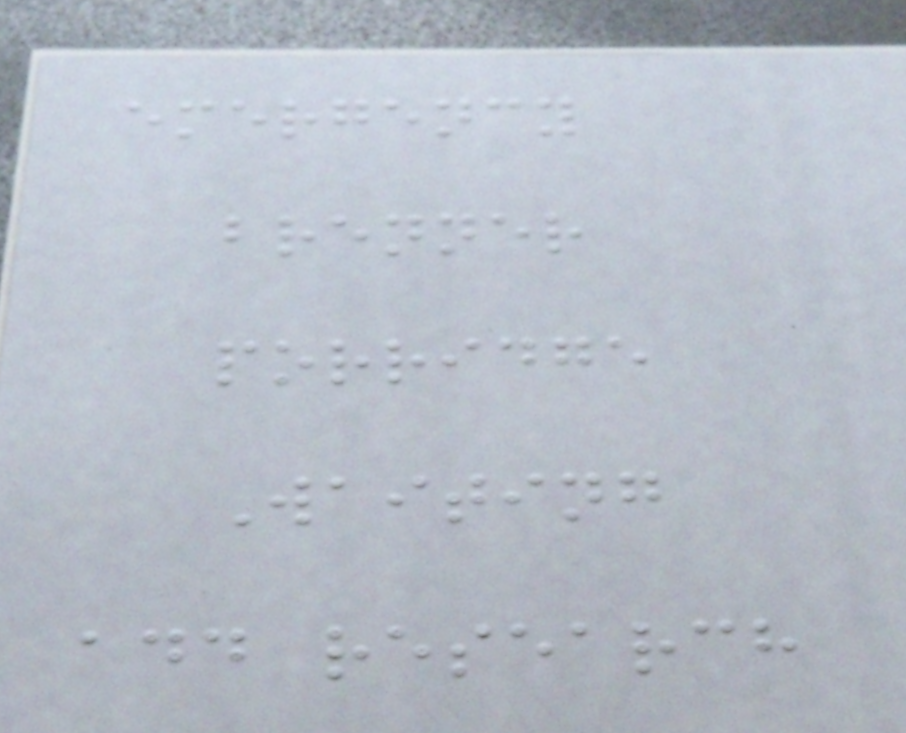emergency
brenner
porridge
Waiting
add research
